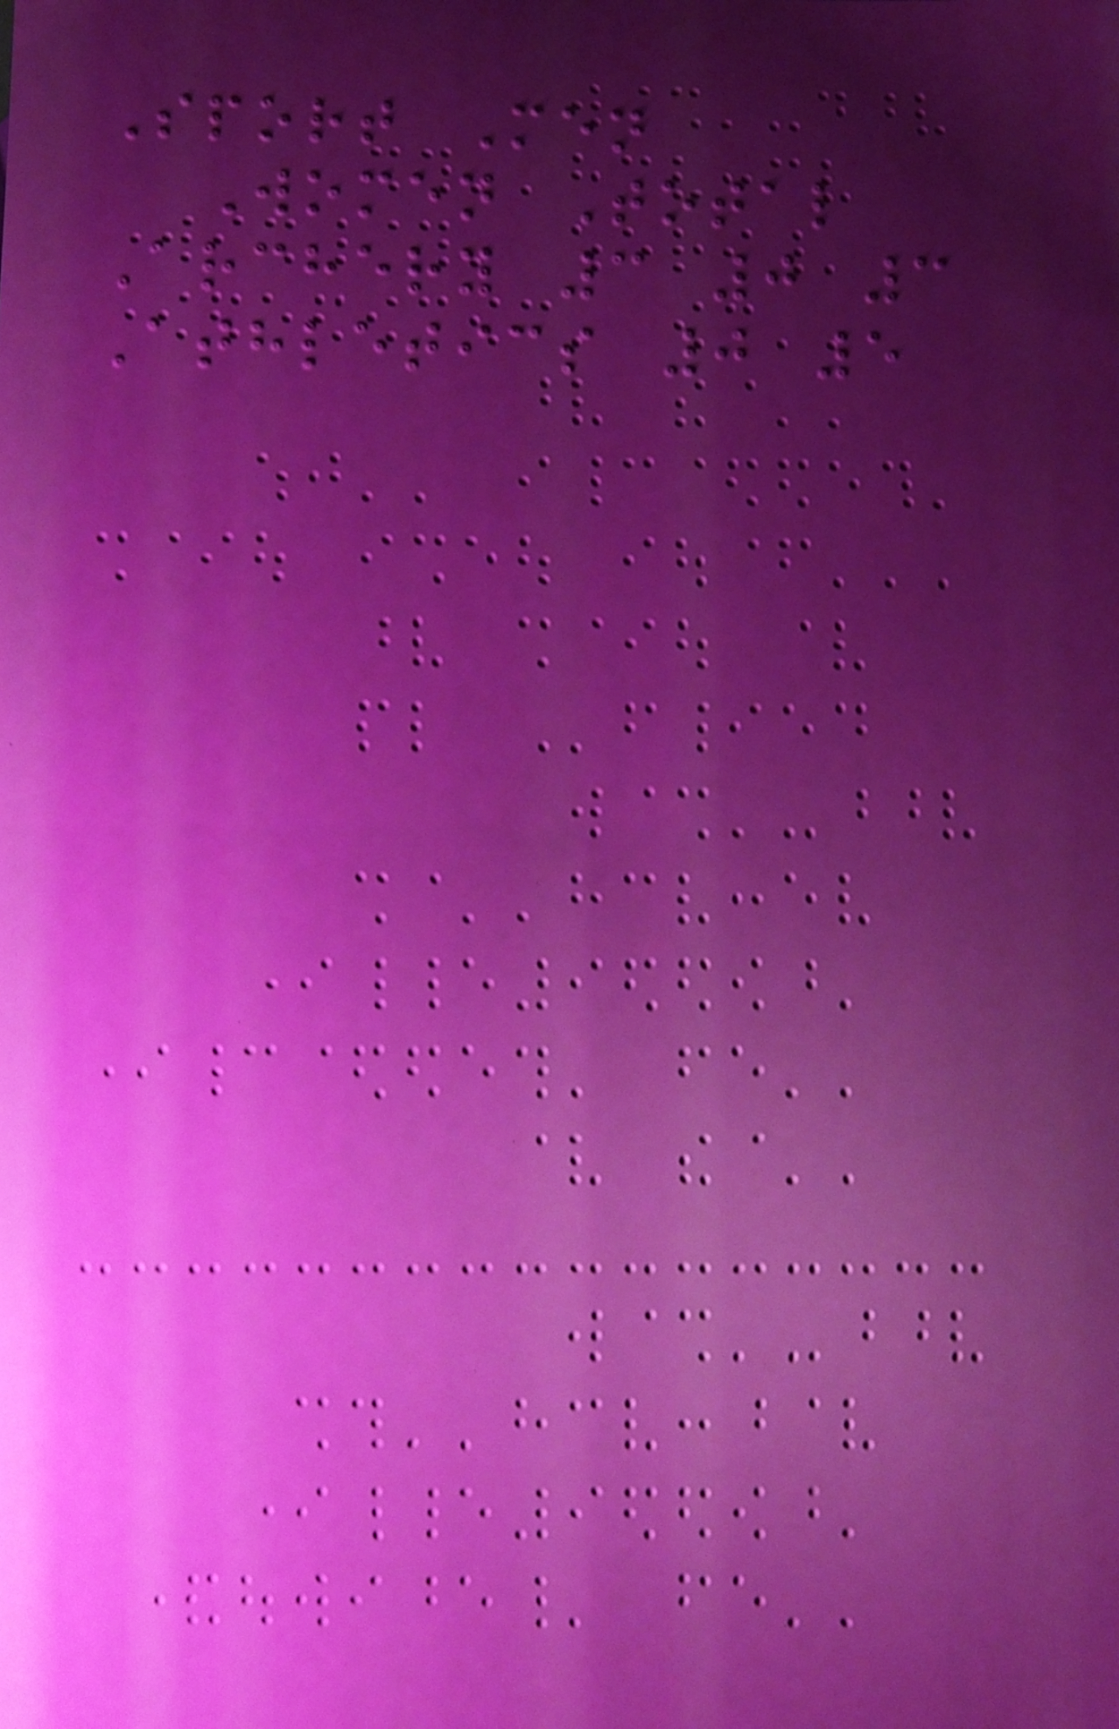Sport Men
Women Total
Archery 3 0 3
Athletics 0 5
